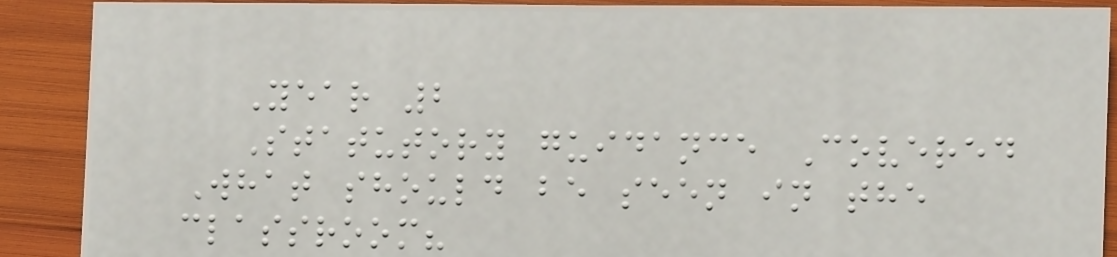Year 2
Statutory guidance Covered
What should be seen in the
classroom?
